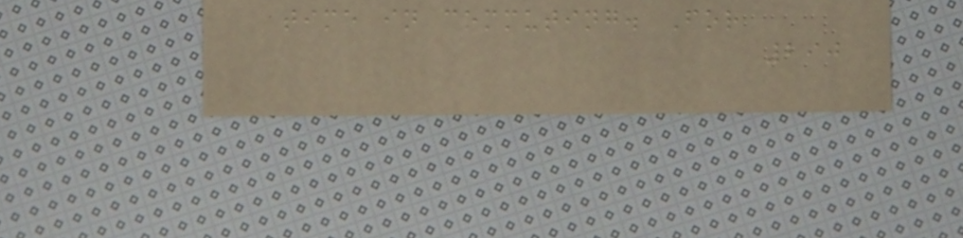time in commuting. For
290
